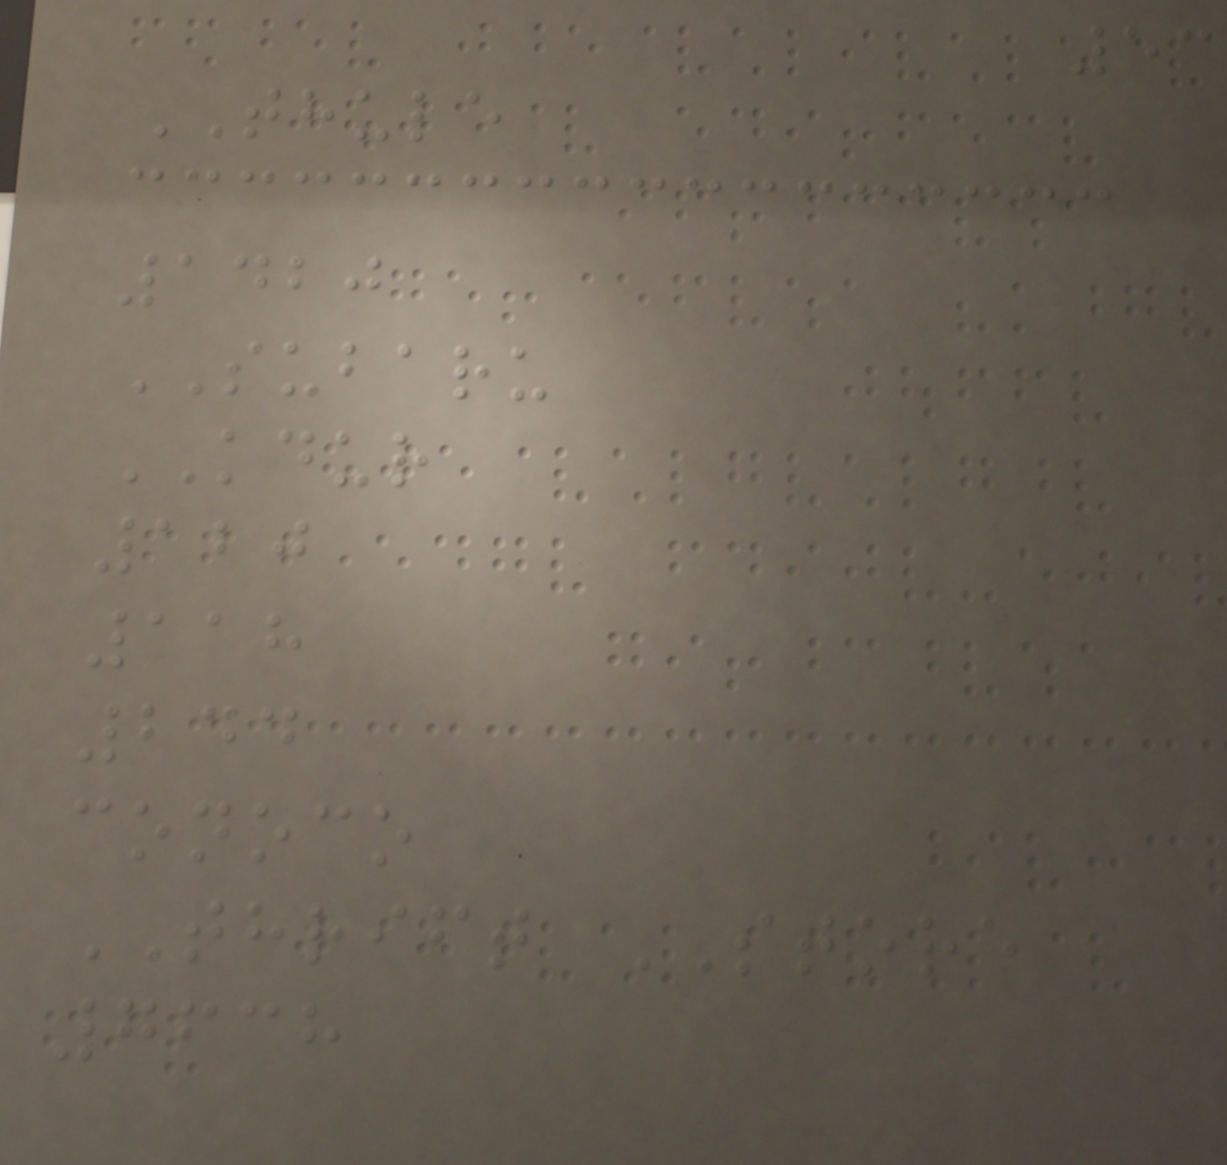53
THULE
1420
SUBARU
KDUR
120
118
244
conoco
THRIFT STORE
7638
